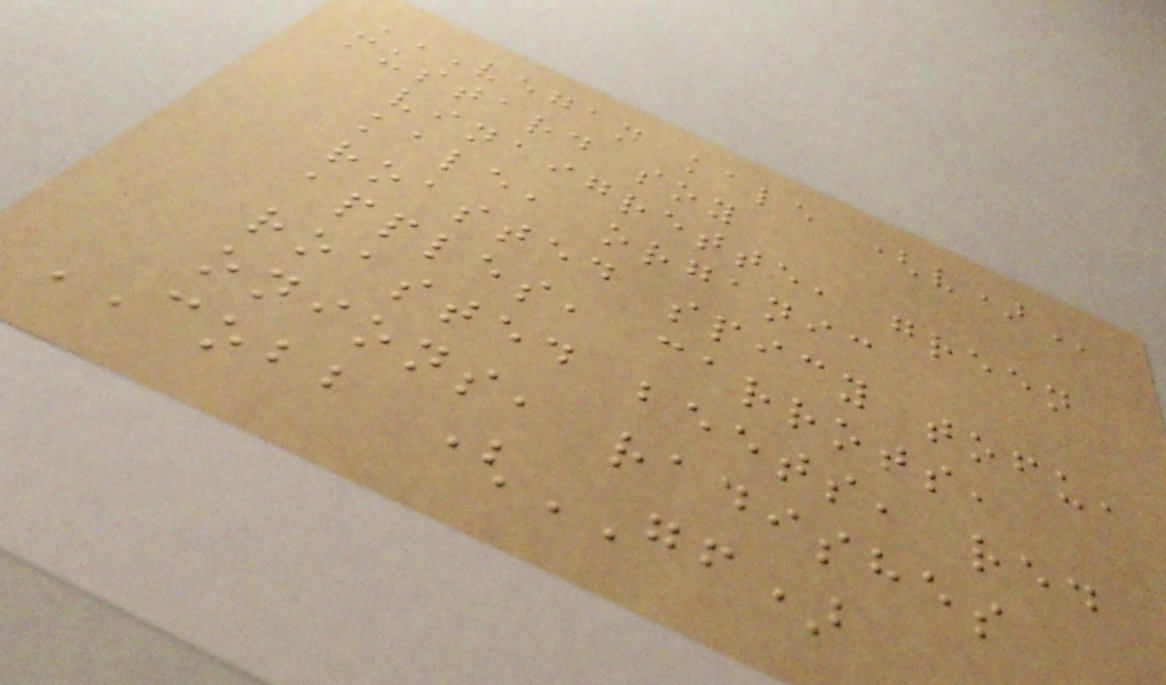VEGAN KALE (V)
mustard soy
vinaigrette, green
kale, organic
roasted spicy tofu,
apples, carrots,
roasted beets, red
onions, radishes
COBB (GF)
